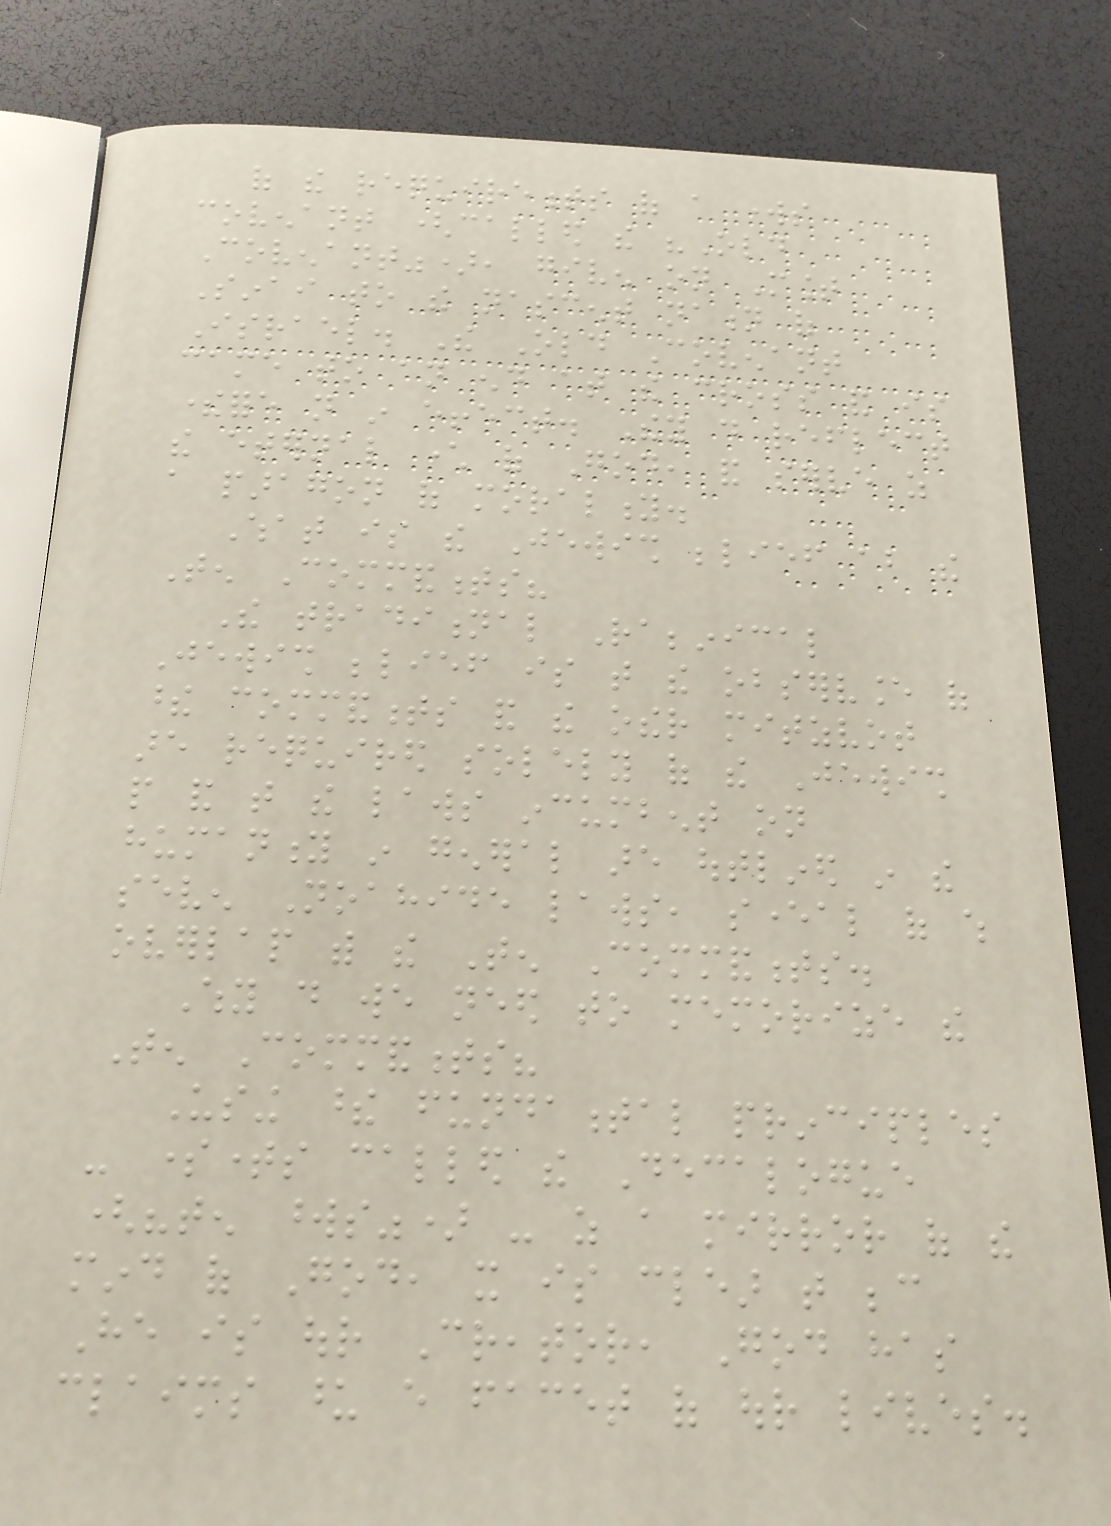of the requirements of a works
covenant (called the "Old
Covenant"), given on Mount
Sinai to the nascent nation of
Israel. The Old Covenant
came to an end at the cross and is
therefore not in effect. They do reflect
the eternal character of God, and serve as
a paragon of morality.
What is the Jewish belief about the
Ten Commandments?
The traditional Rabbinical
Jewish belief is that the observance of
these commandments and the other mitzvot
are required solely of the Jewish
people and that the laws incumbent on
humanity in general are outlined in the
seven Noahide laws, several of which
overlap with the Ten Commandments.
Why do we need to memorize the
Ten Commandments?
Using these fundamental principles
- sometimes called the Decalogue
("ten words") - as a mirror of the
mind of God, it is clear that because
He is our Creator, God has
claims upon every facet of our lives.
